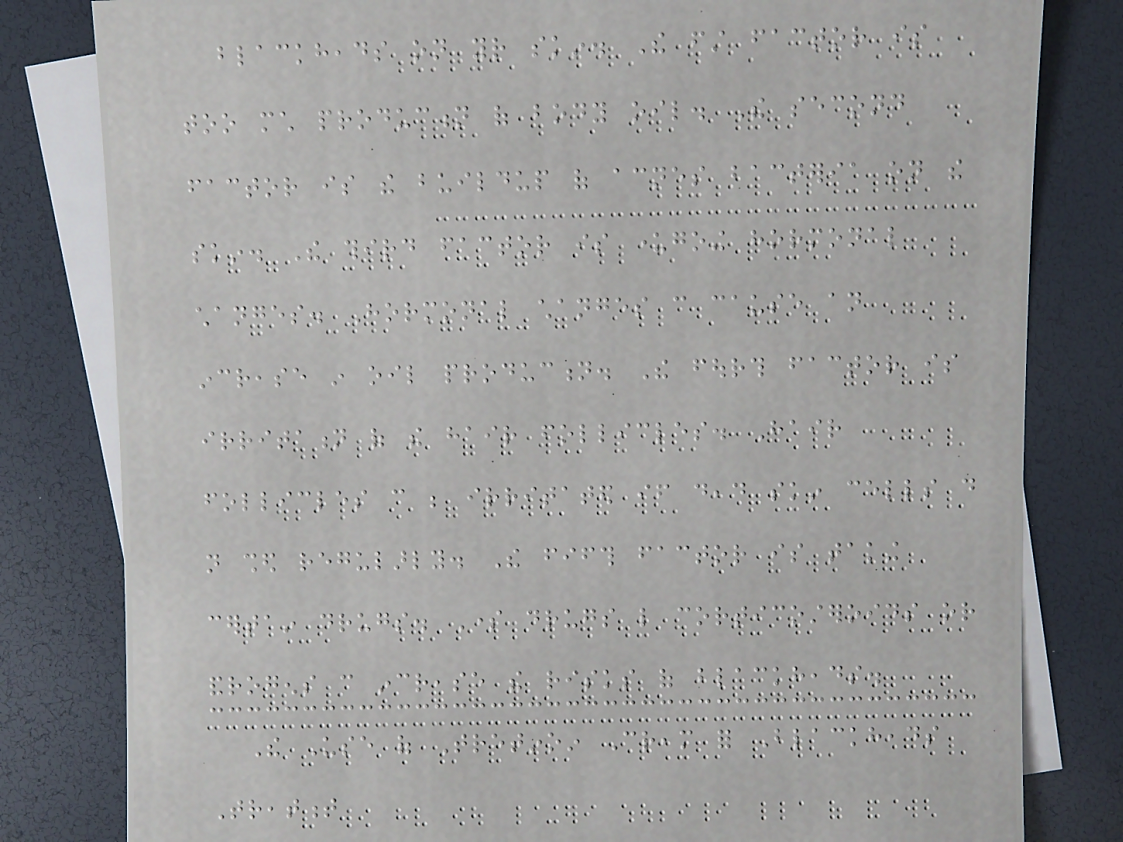blackheads on your skin. The first factor is
too much production of body oil. The second
factor is the buildup of acnes bacteria on the
skin. The third factor is undergoing hormonal
changes. Hormonal changes can cause an
increase in oil production. The fourth factor is
irritation of the hair follicles. Hair
follicles can be irritated if dead skin cells do
not shed regularly. The fifth factor is taking
certain drugs. Some drugs like corticosteroids or
androgens can increase the risks of blackheads.
The Use of Tretinoin Cream for Blackheads
Treatment
